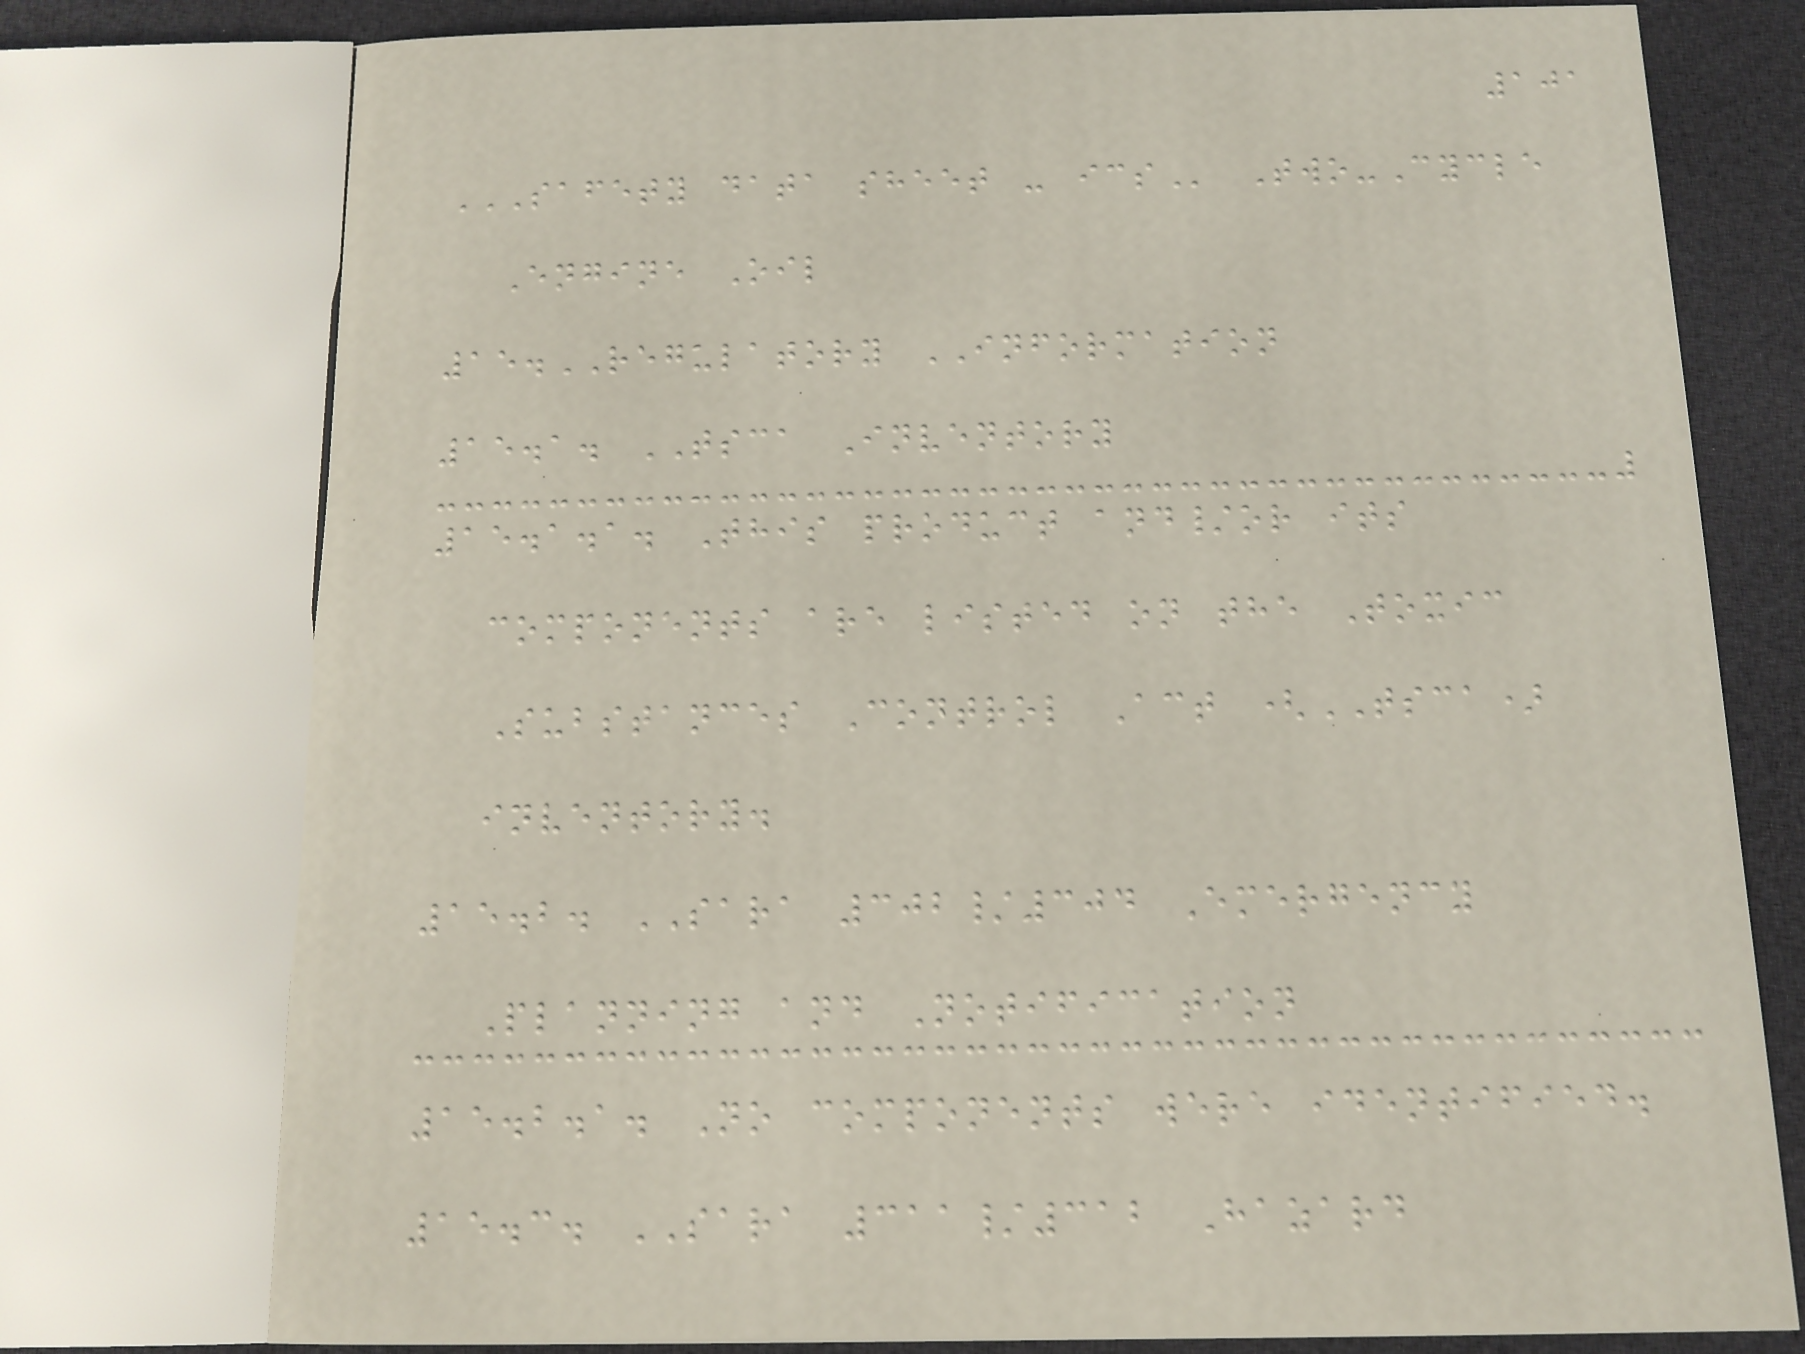101
SAFETY DATA SHEET - ICS Two-Cycle
Engine Oil
15.REGULATORY INFORMATION
15.1. TSCA Inventory
15.1.1. This product and/or its
components are listed on the Toxic
Substances Control Act (TSCA)
inventory.
15.2. SARA 302/304 Emergency
Planning and Notification
15.2.1. No components were identified.
15.3. SARA 311/312 Hazard
